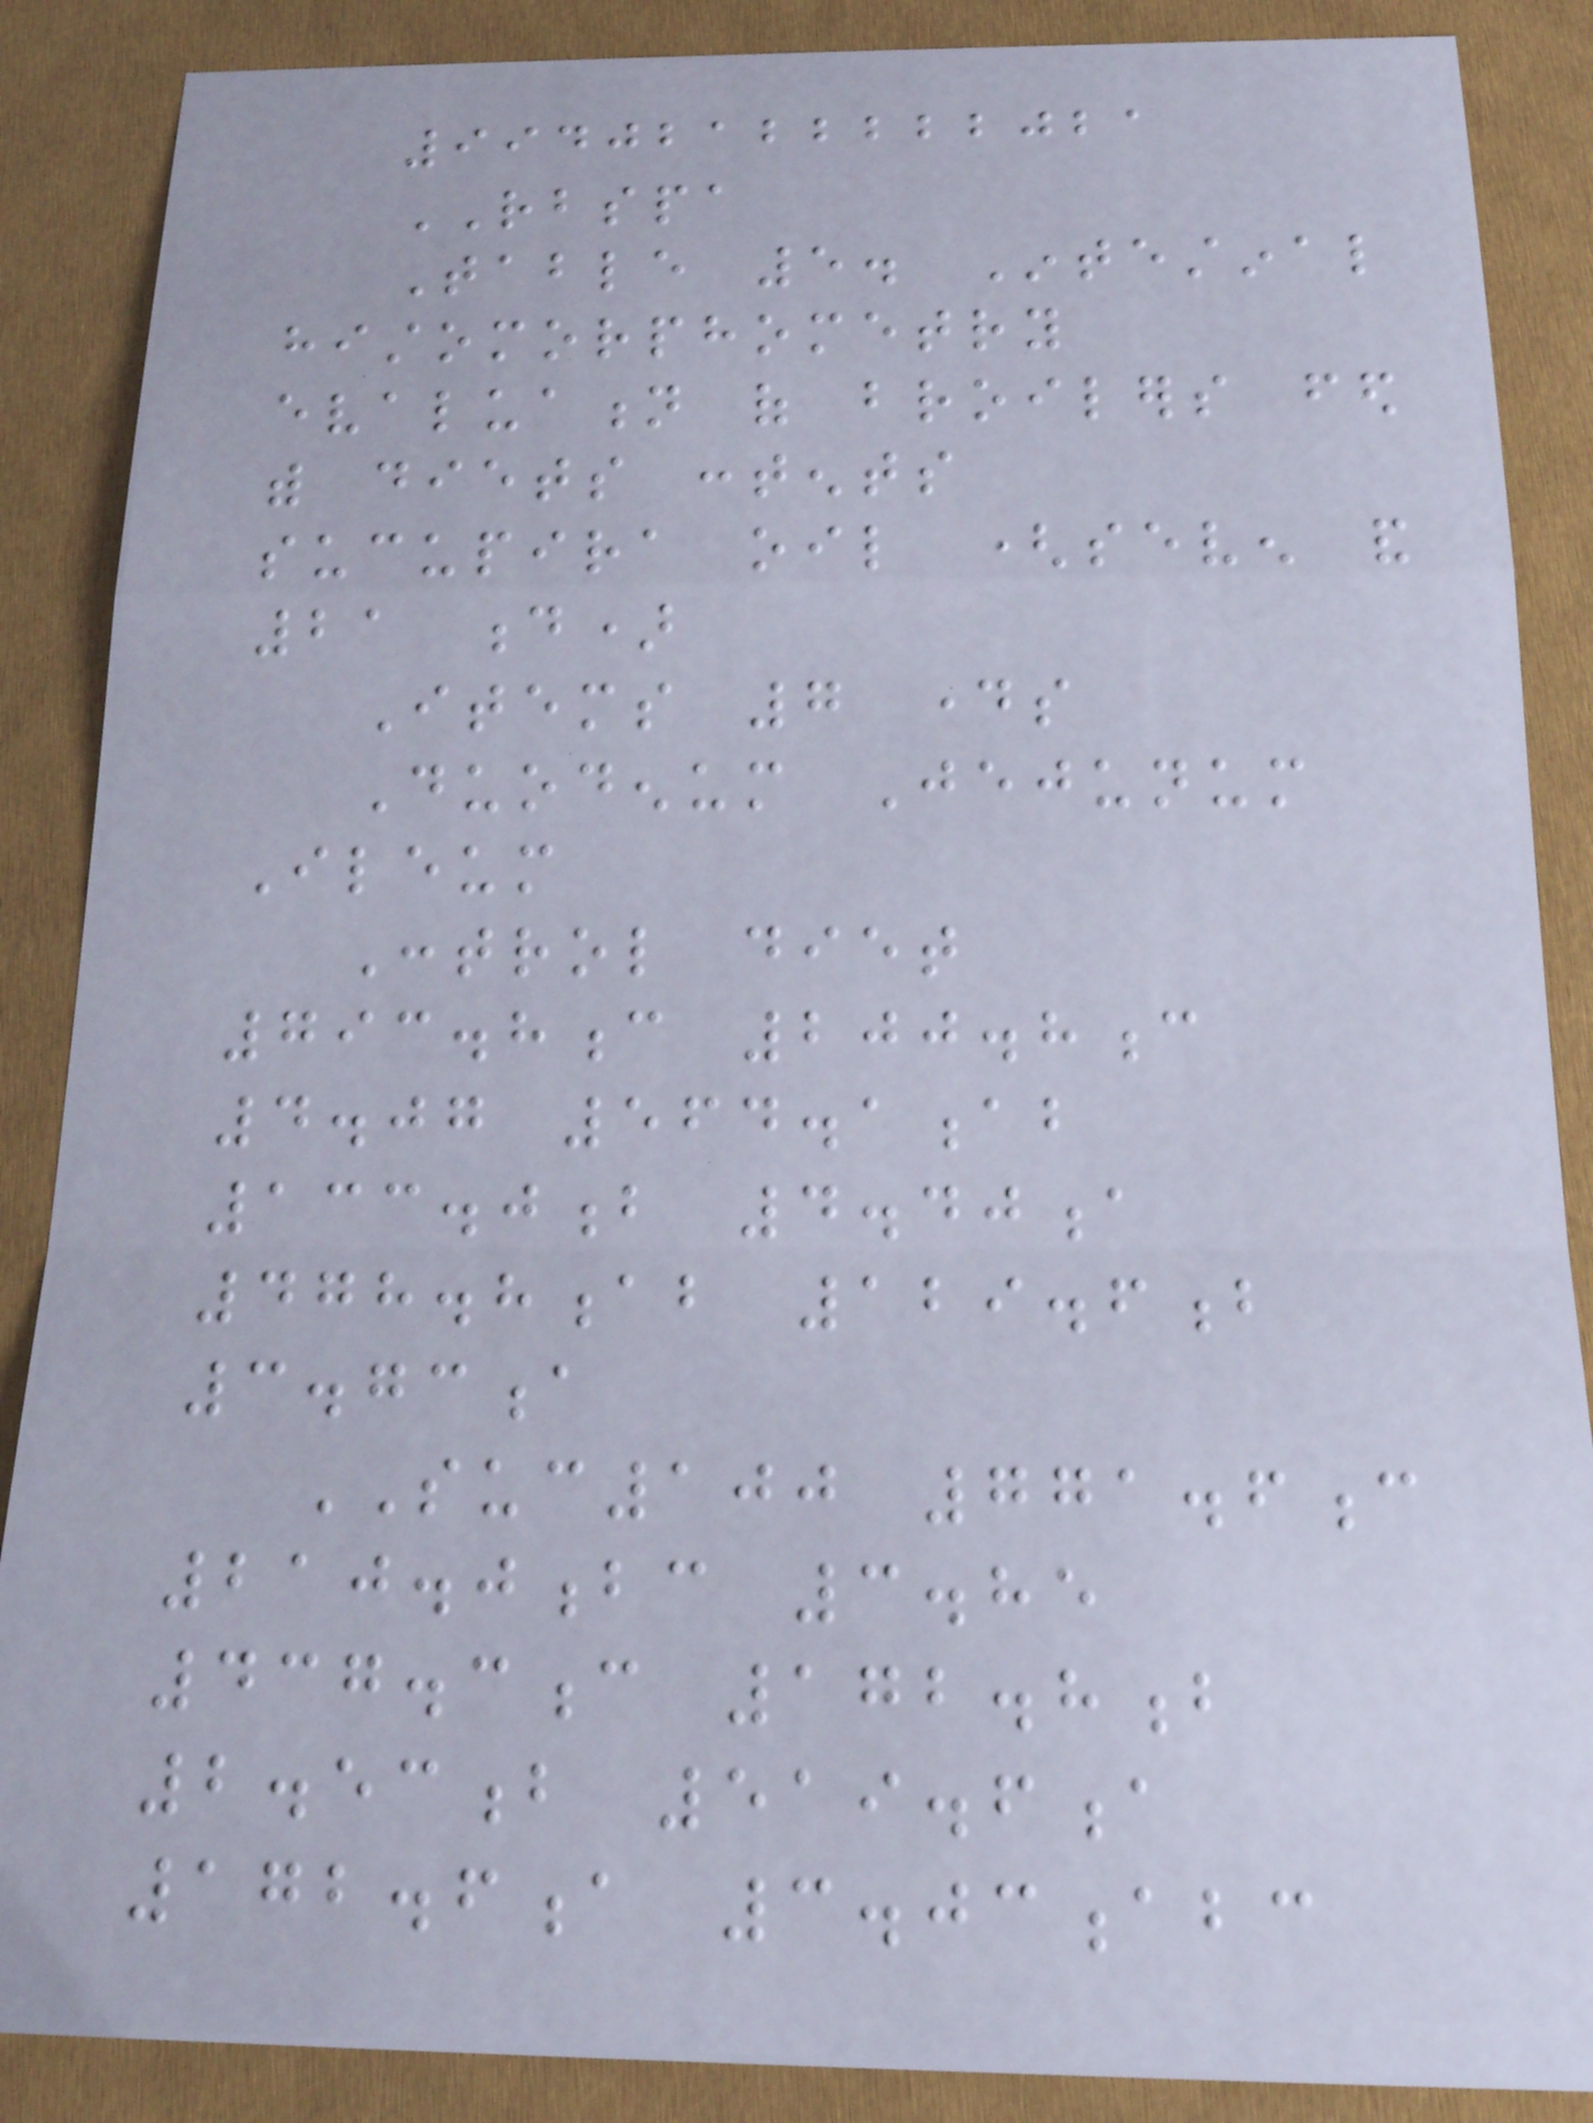99402122222021
RBSPA
Table 5. Intestinal
histomorphometry
evaluation of broilers fed
with diets contents
sucupira oil (seven and
21 d)
Items 7 days
Duodenum Jejunum
Ileum
Control diet
793.8c 200.8c
4.07 564.1ab
133.0b 4.40a
478.8ab 129.6b
3.73a
SUC100 771.6c
210.0bc 3.85
437.3c 172.8b
2.53b 519.6a
172.6a 3.03abc
